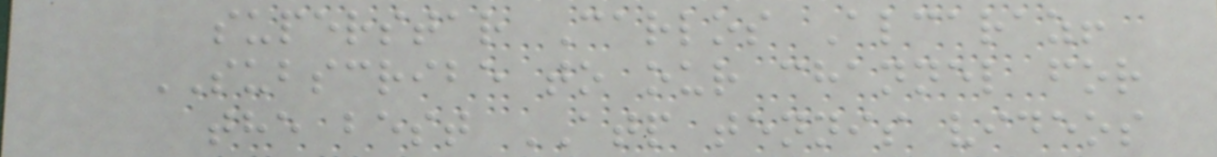superstar Carlos Alcaraz!
SUBSCRIBE to our channel for
the best ATP tennis videos
